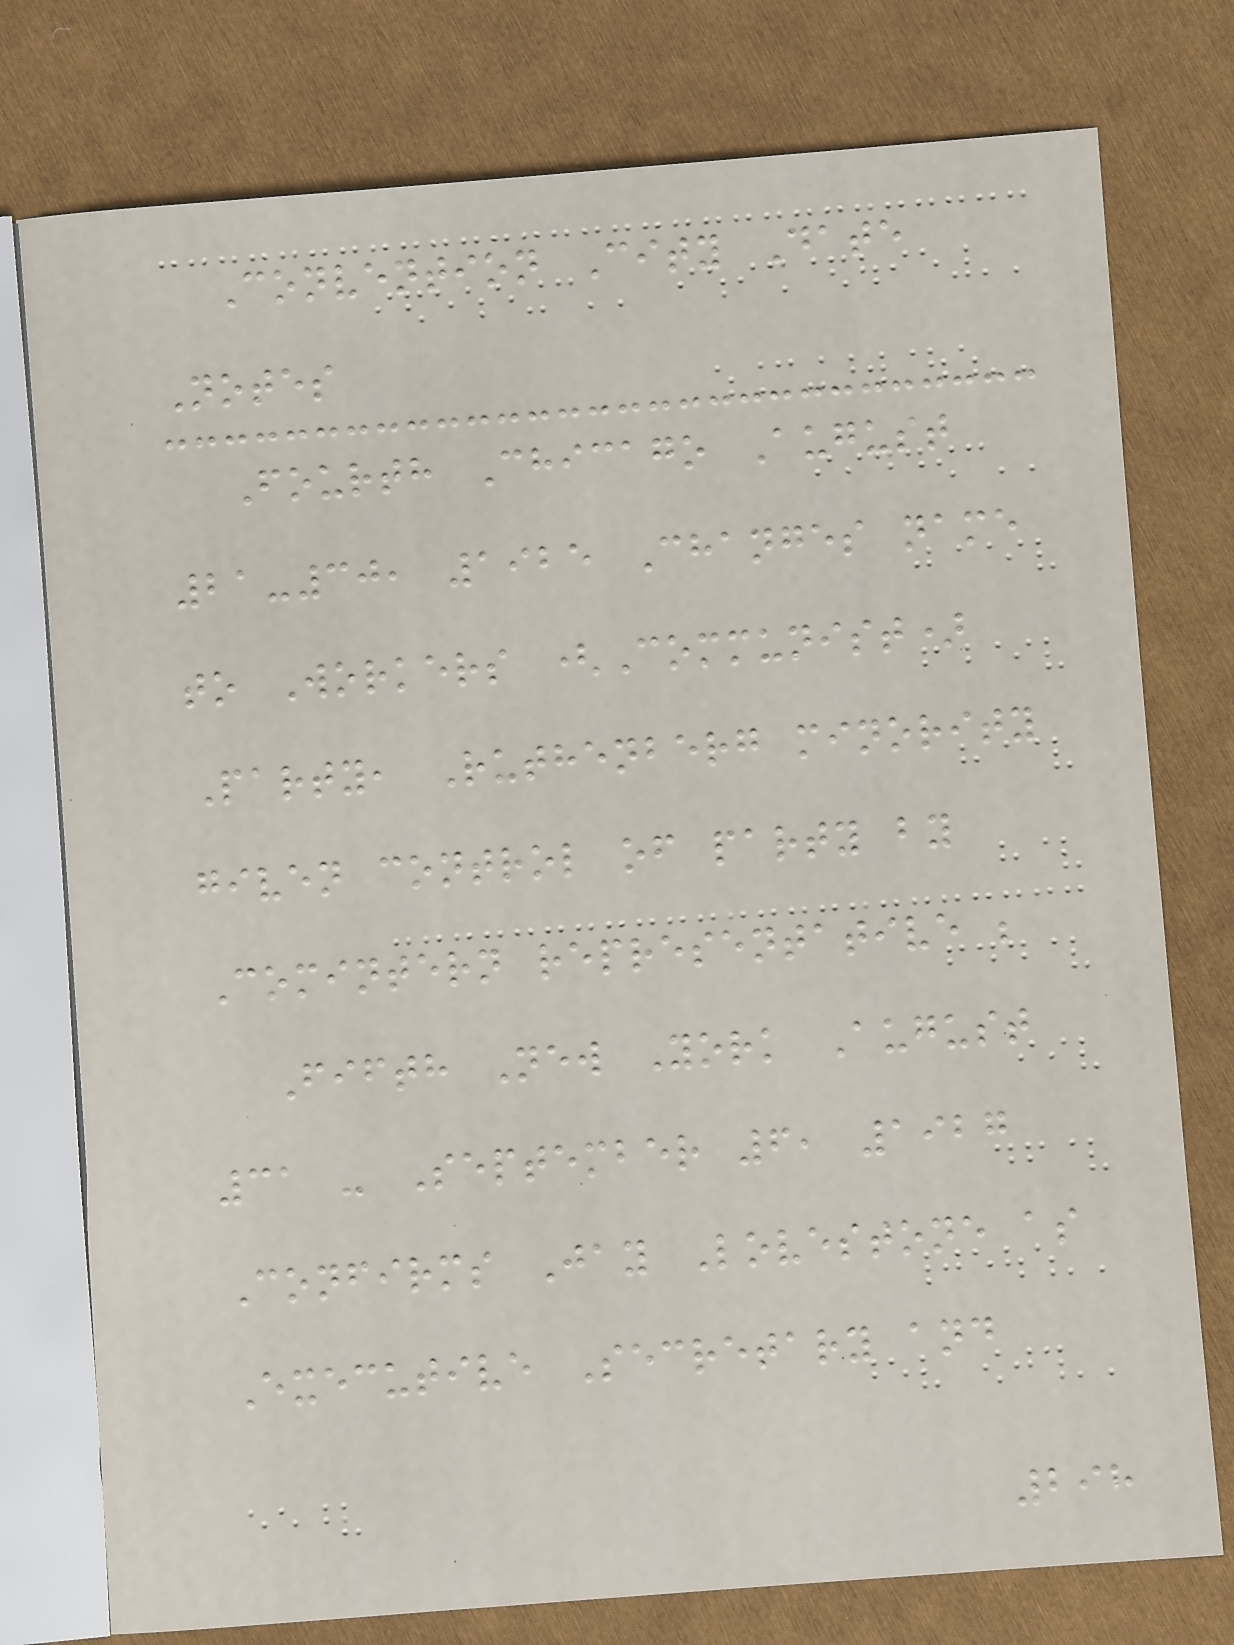Convention City Date
Notes
Fourth Chicago August
21-30, 1925 Changes name
to Workers (Communist)
Party, Ruthenberg minority
given control of party by
Comintern representative ;
Fifth New York August
31 - September 6, 1927
Confirms Jay Lovestone as
Executive Secretary and
298
